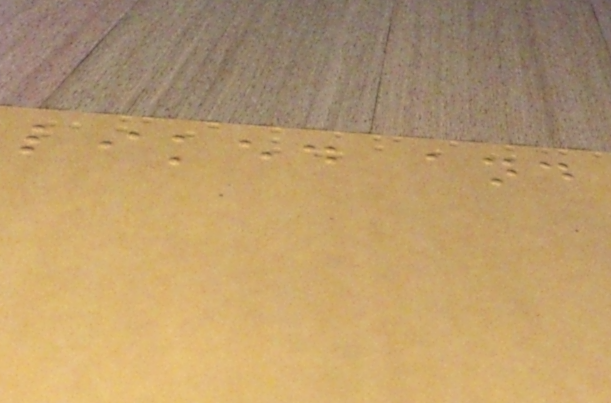liked and
